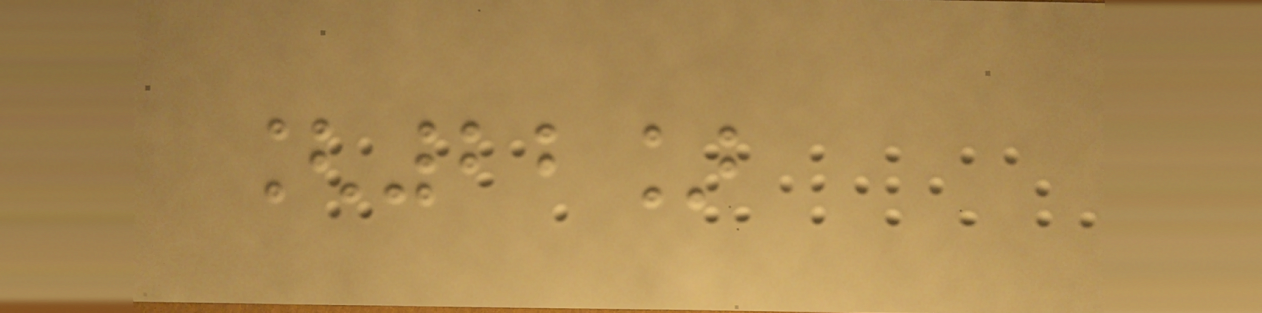[22]
